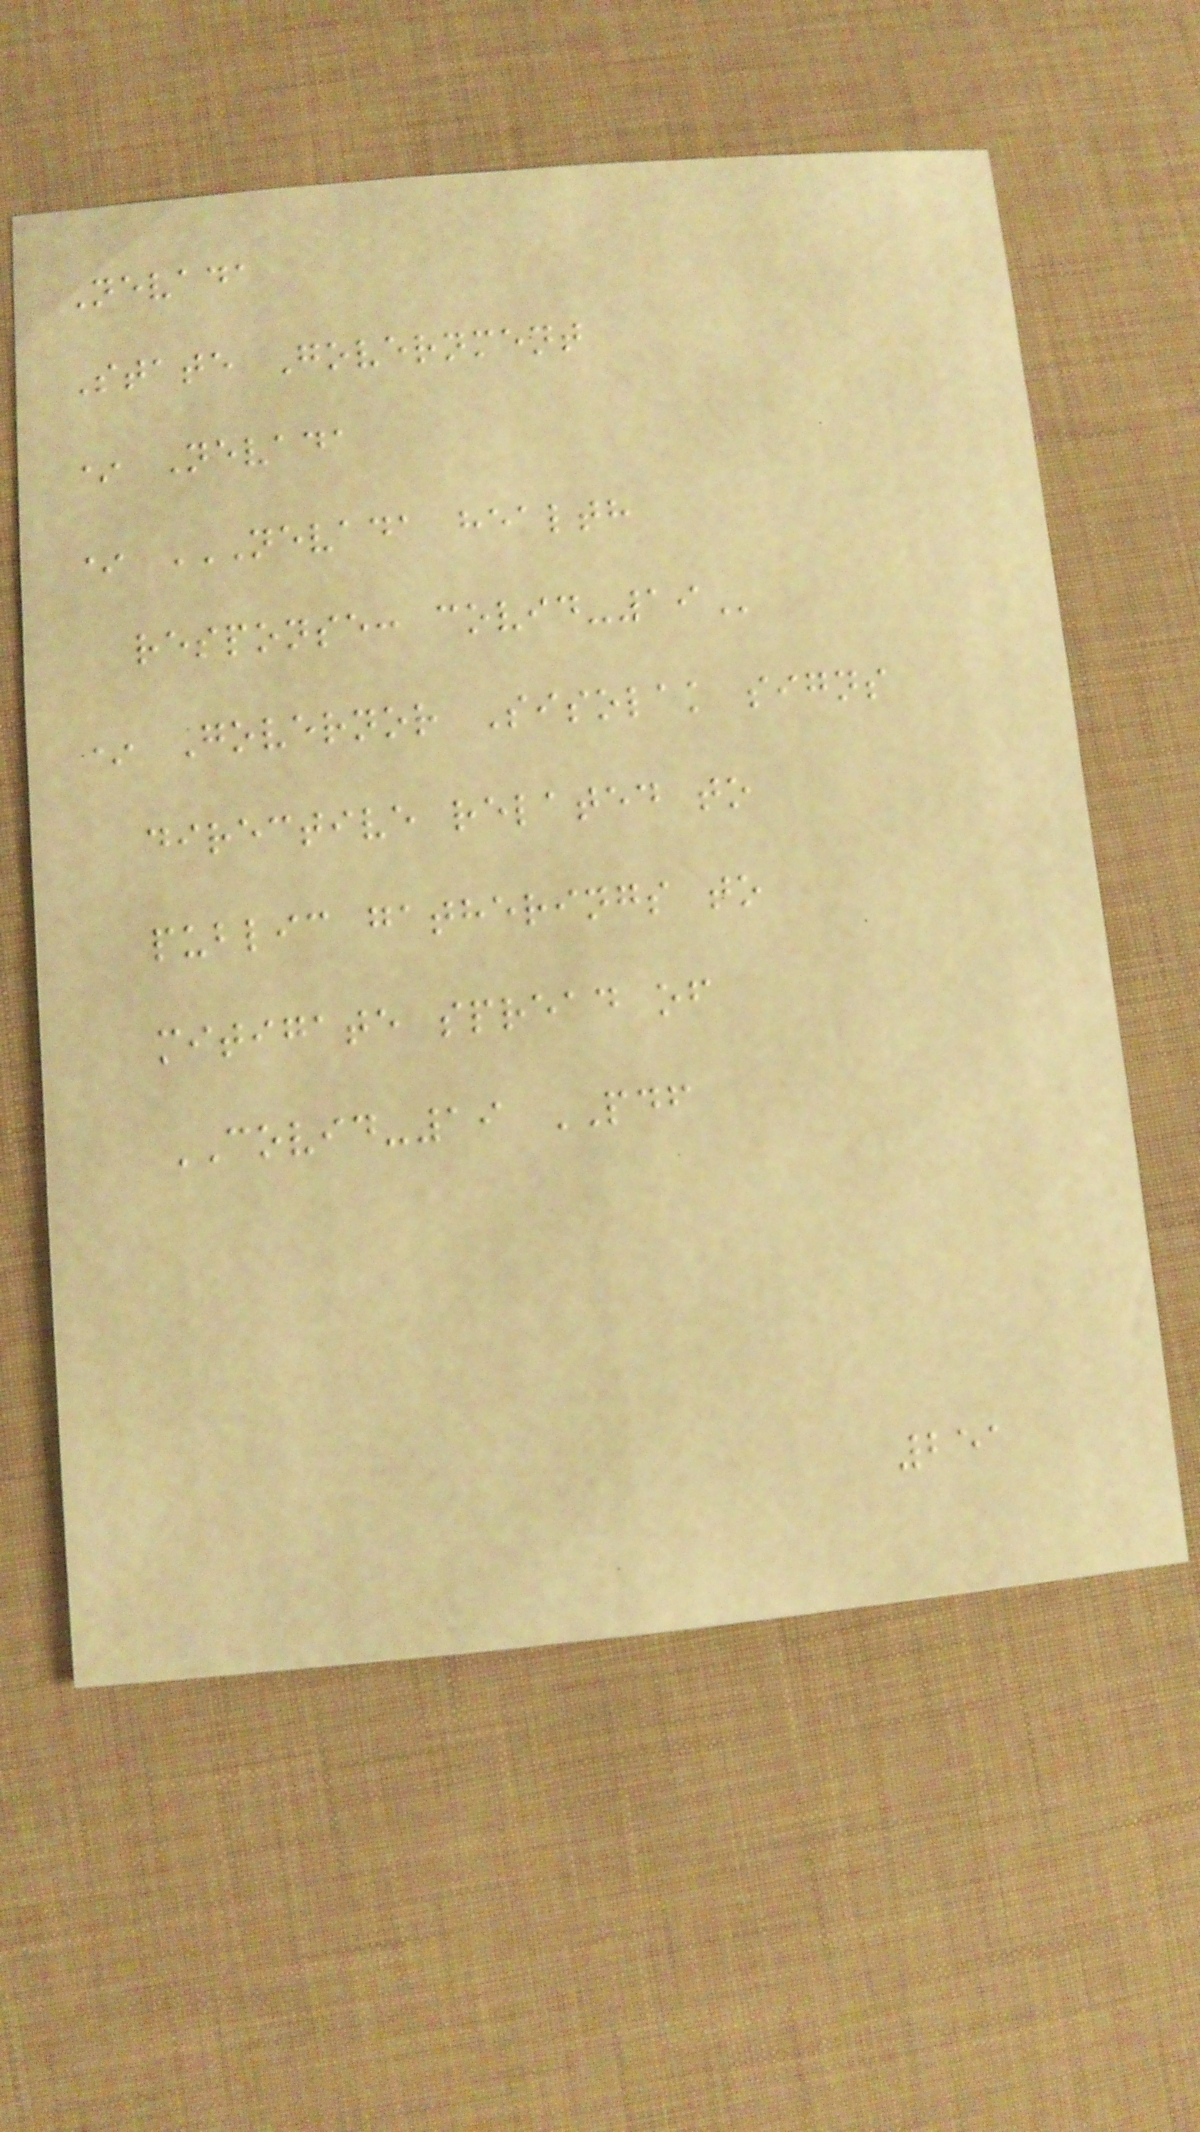Nevada
State Government
* Nevada
* NEVADA HEALTH
RESPONSE: COVID-19
* Governor Sisolak signs
directive related to
public gatherings to
mitigate spread of
COVID-19 PDF
251
